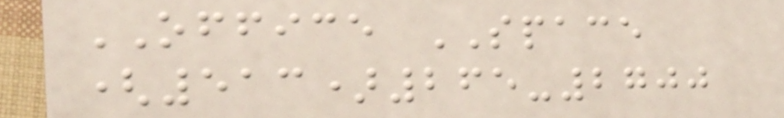OFFICE SPACE
(513)265-2700
